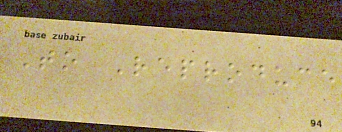To Reproduce
